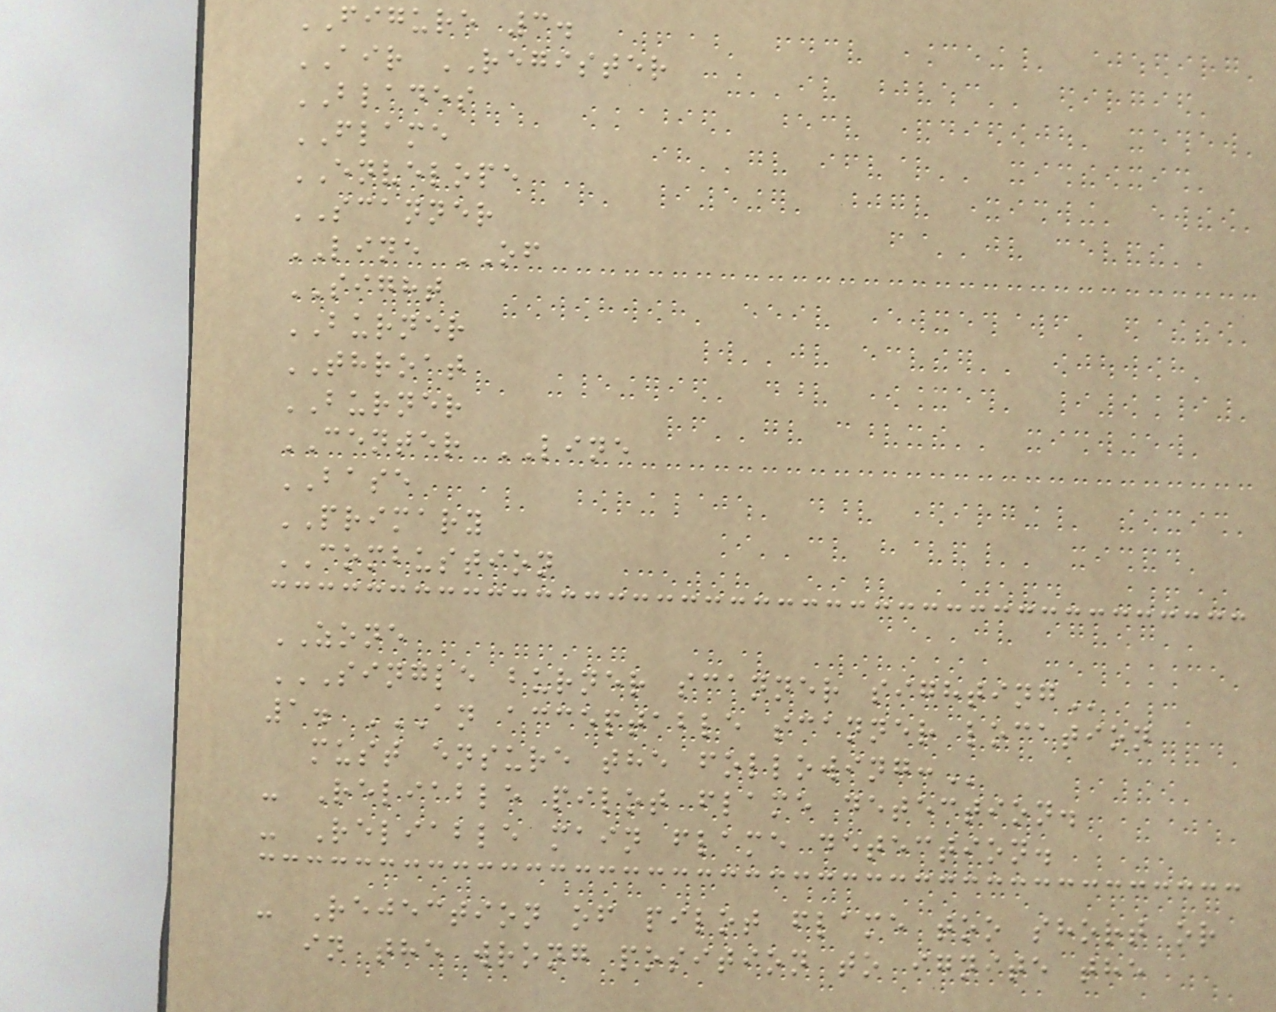FIGURE 3.
AIR REGISTER
BLADES
FLAME
ENVELOPE
SCANNER
LINE OF
SIGHT
BURNER
THROAT
BURNER
CENTER LINE
BASE
PRIMARY
COMBUSTION
ZONE
SINGLE BURNER SCANNER SIGHTING
1. AN ACCEPTABLE SCANNER LOCATION
MUST ENSURE THE FOLLOWING:
- Reliable pilot flame detection.
- Reliable main flame detection.
- Rejection of pilot flame too short or
in the wrong position to ignite the
